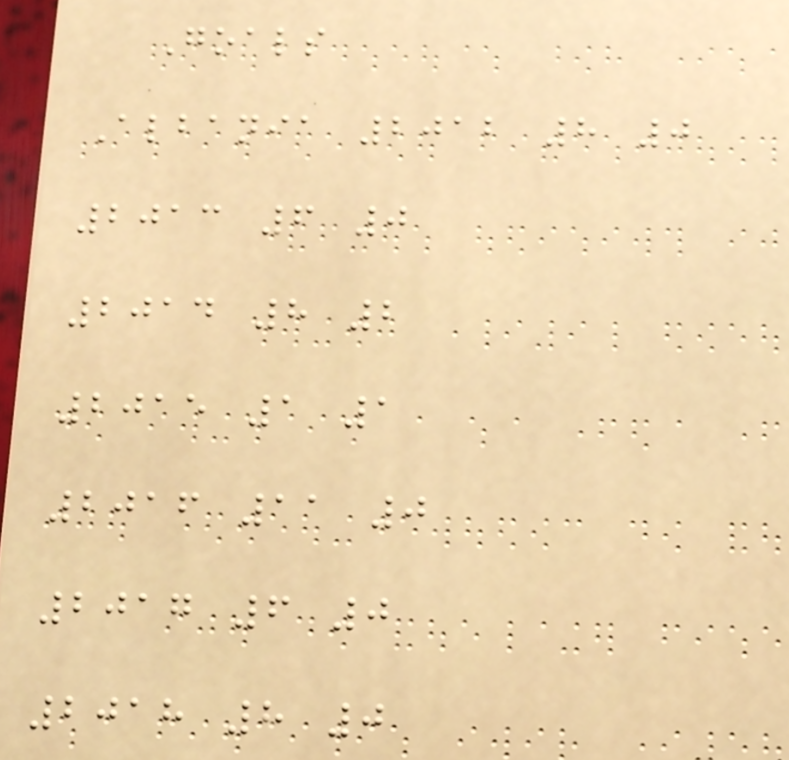Goals
Albania 2012 8 0
2013 6 0
2014 8 2
2015 1 1
2016 11 0
2017 6 0
2018 8 0
